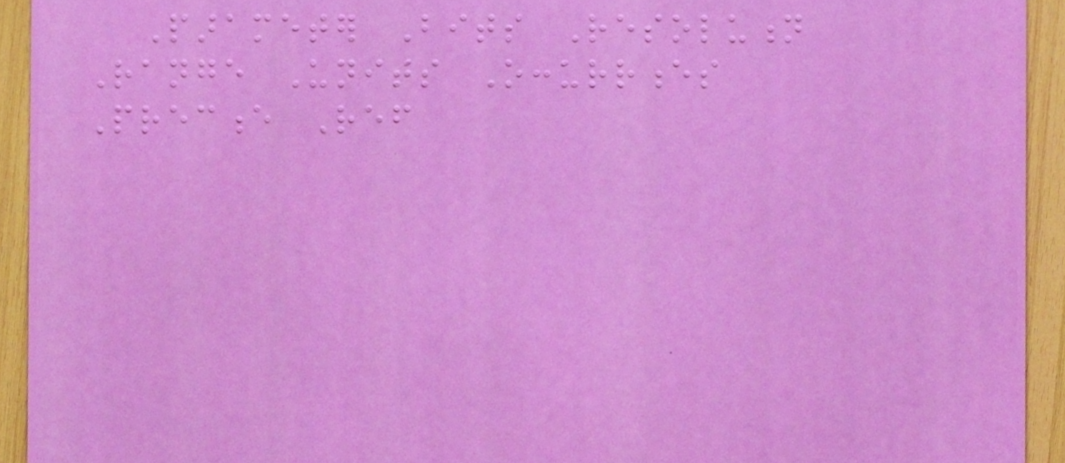Parameter Bits Resolution
Range Units Occurrences
Precence Ref
